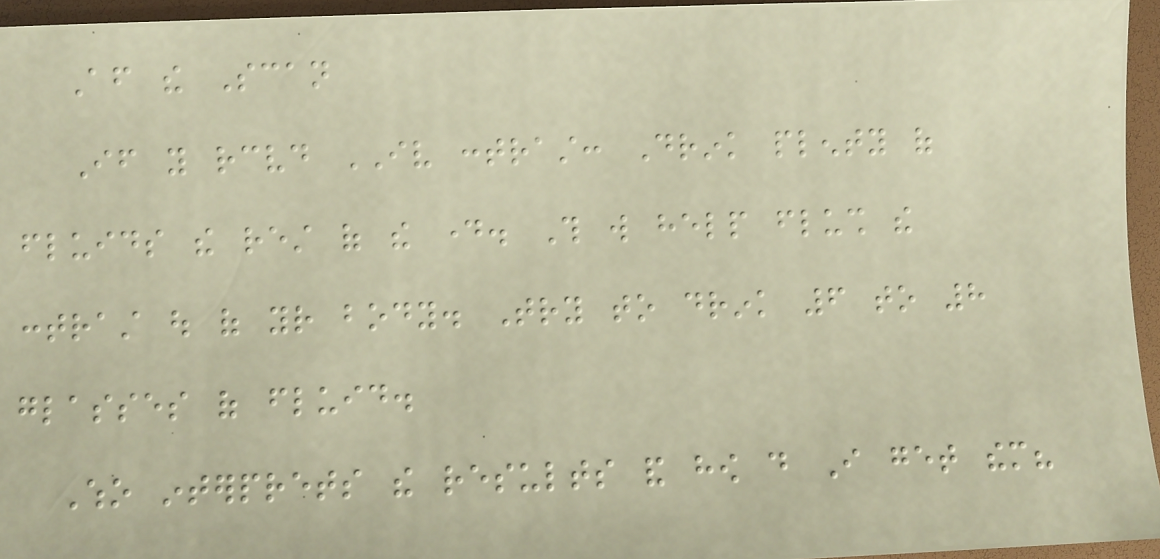After the Scan
If you received IV contrast: Drink plenty of
fluids the rest of the day. This will help flush the
contrast out of your body. Try to drink 6 to 8
glasses of fluid.
Who interprets the results and how do I get them?
